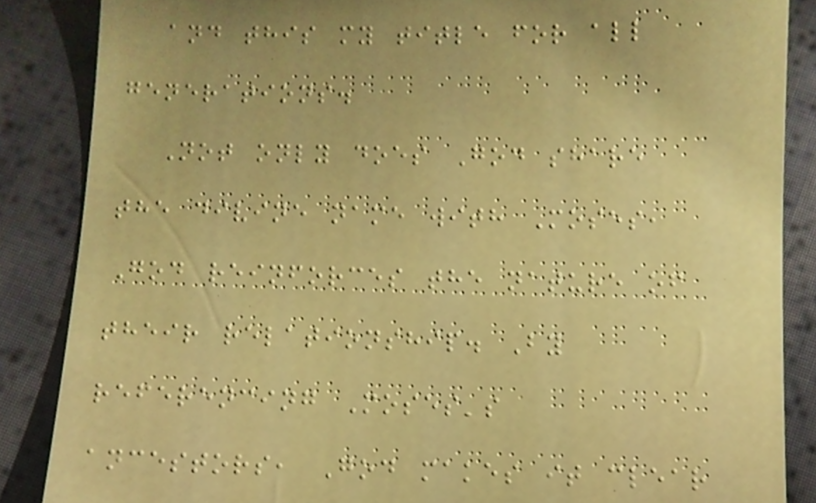and this my title for all
generations.
Not only does God share
the divine name with Moses,
God reinforces the nature of
their relationship. By
referencing Moses's
ancestors, God makes it clear
